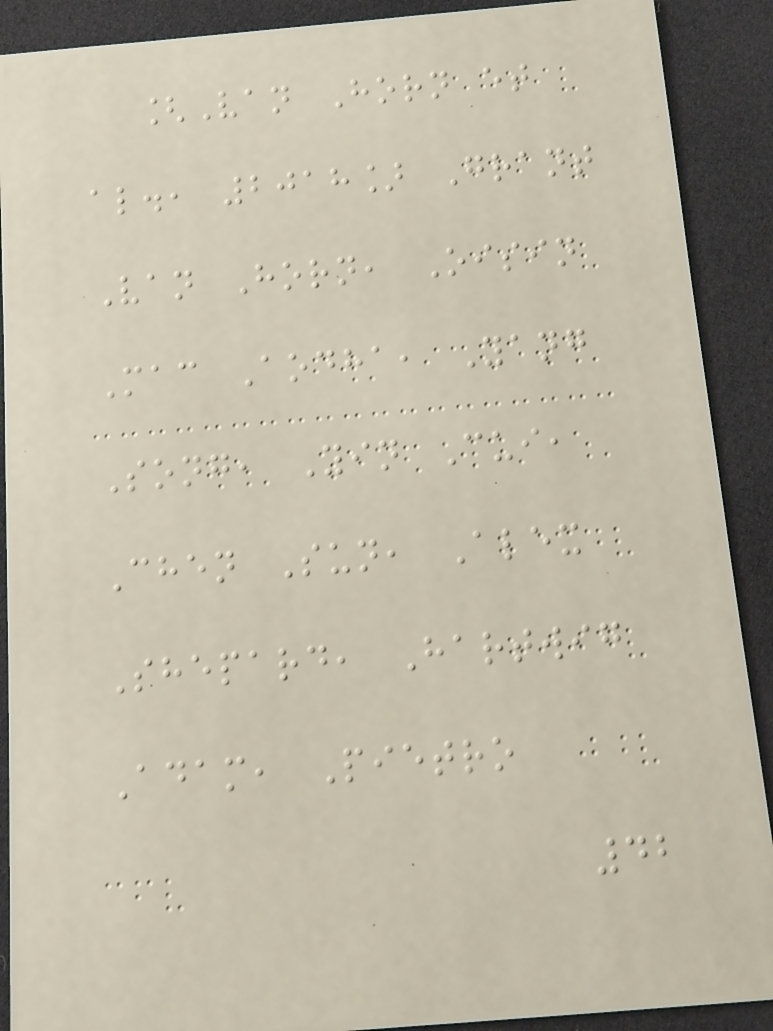[Van Horn et
al., 2018] Grant
Van Horn, Oisin
Mac Aodha, Yang
Song, Yin Cui,
Chen Sun, Alex
Shepard, Hartwig
Adam, Pietro
42
